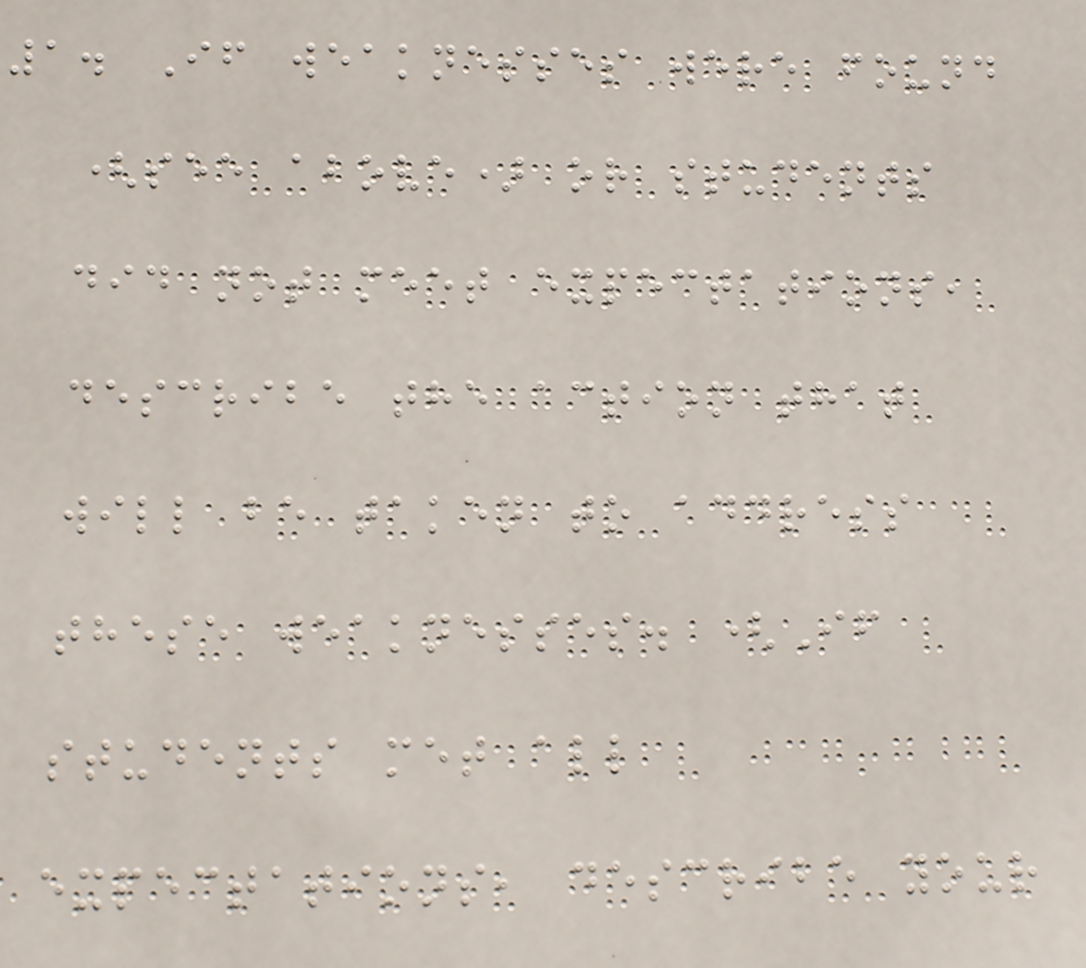1. If weaknesses were found
(see above) or students
did not meet expectations,
describe the action that
will be taken to address
these weaknesses. (If
students met all
expectations, describe your
